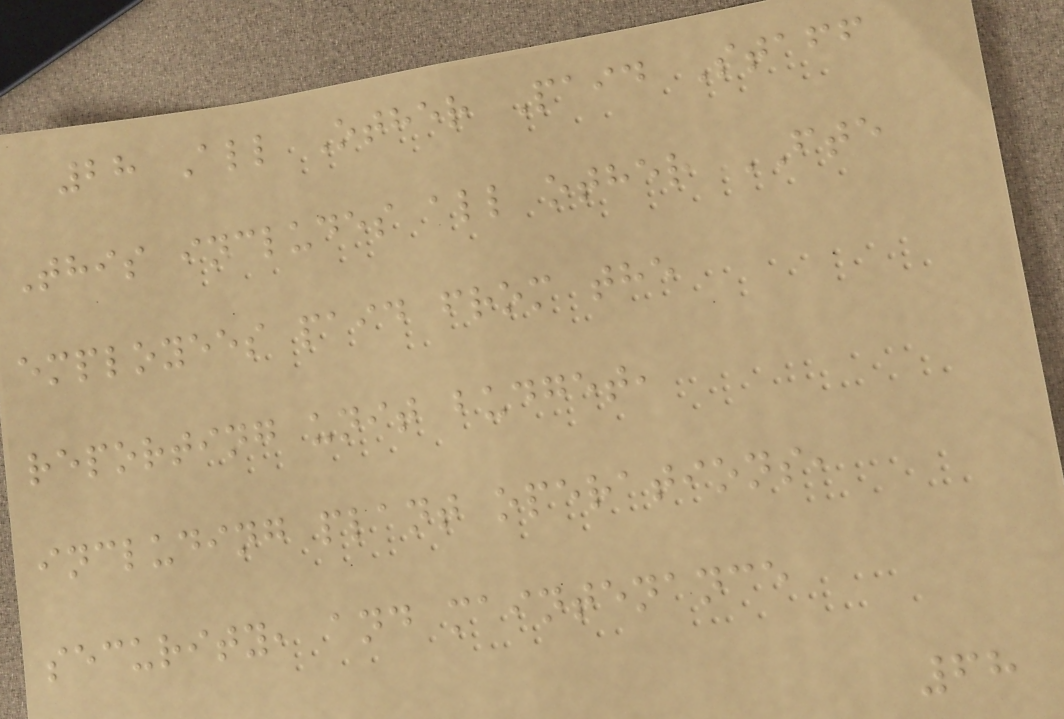28 All Other Paid Staff
This includes all other FTE
employees paid from the
reporting unit budget,
including plant operations,
security, and maintenance
68
